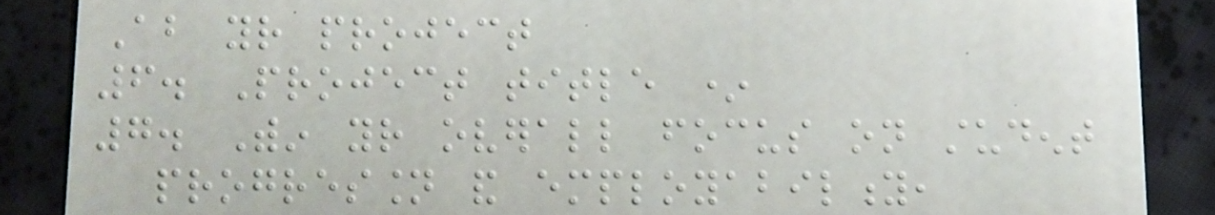About your project
6. Project title *
7. Within your overall focus on student
progression and employability,
